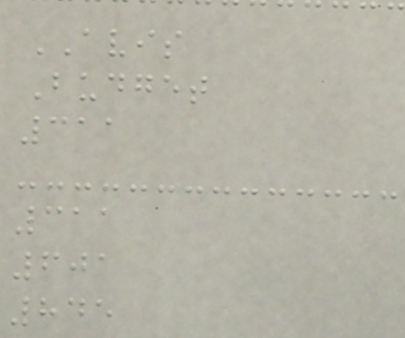AVIS
Budget
311
311
601
845
